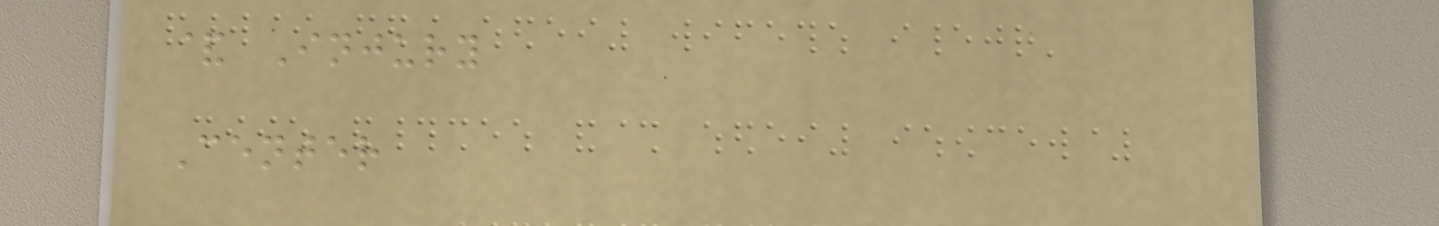& Injury
Center
